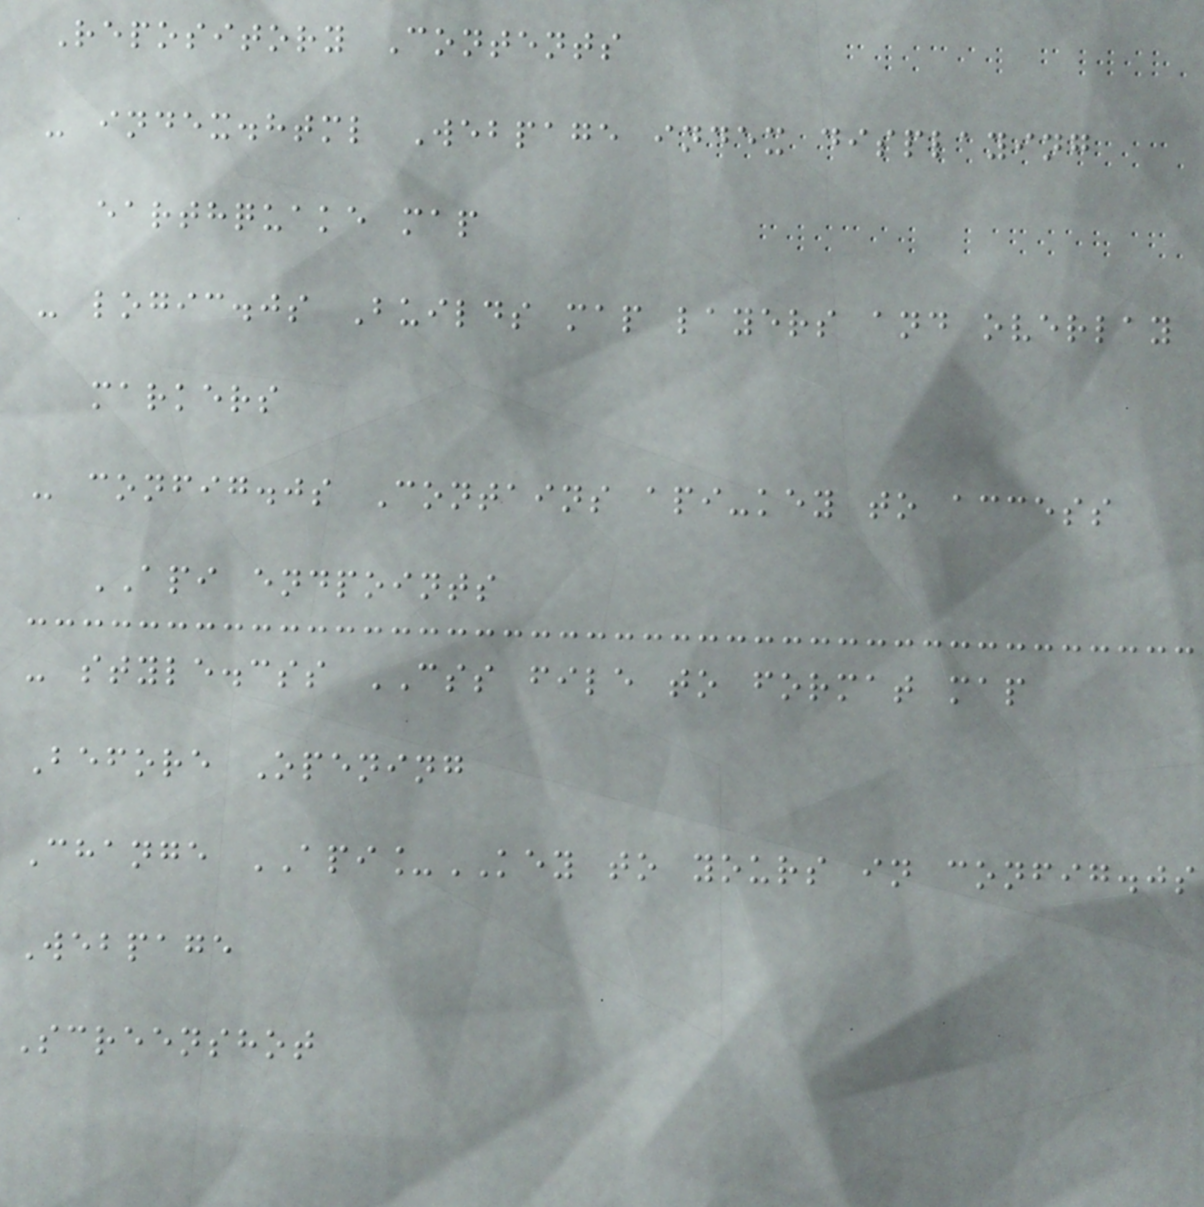Repository Contents
- index.html Webpage index displaying
earthquake map
- logic.js Builds map layers and overlay
markers
- config.js Contains api-key to access
API endpoints
- style.css CSS file to format map
Before Opening
Change API_KEY to yours in config.js
Webpage
Screenshot
